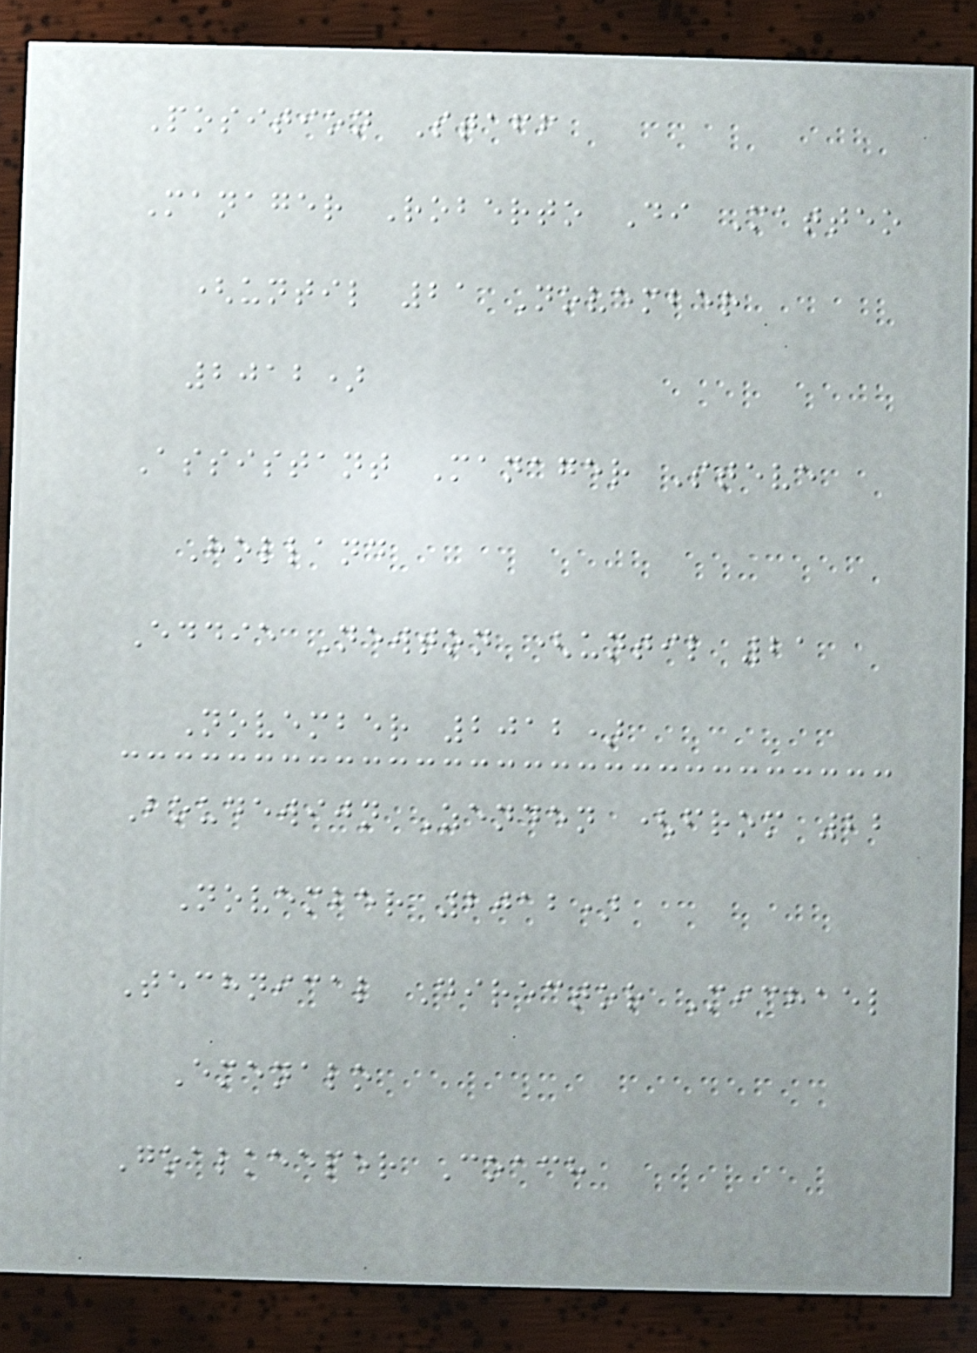Position Staff
Manager Roberto Di Matteo
(until 21 November
2012)
Assistant Manager Steve
Holland
Eddie Newton (until 21
November 2012)
Boudewijn Zenden (from 22
November 2012)
Technical Director Michael
Emenalo
Goalkeeper Coach
